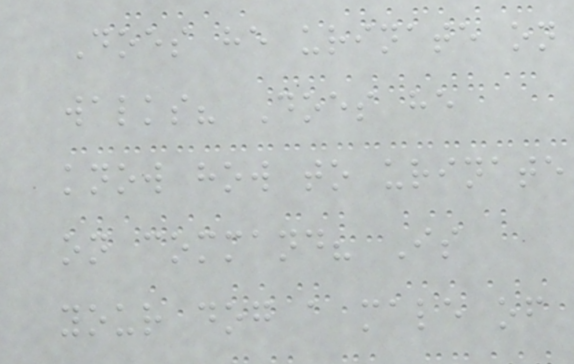Does he urinate on
walks? Does he
know how to urinate
on command? Is
your dog a male of
